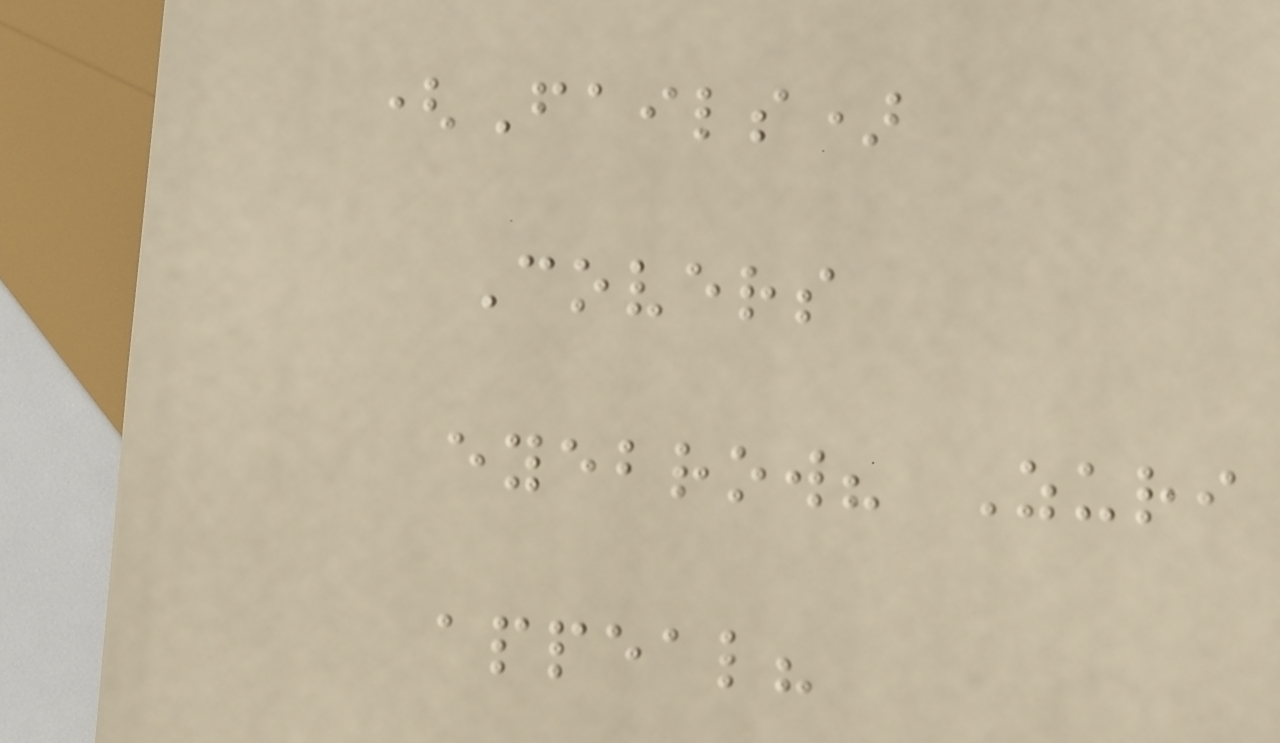(Fails)
Covers
eyebrow? Zuri
appeal?
